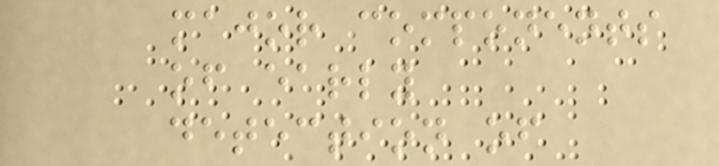major components
of early
detection of
